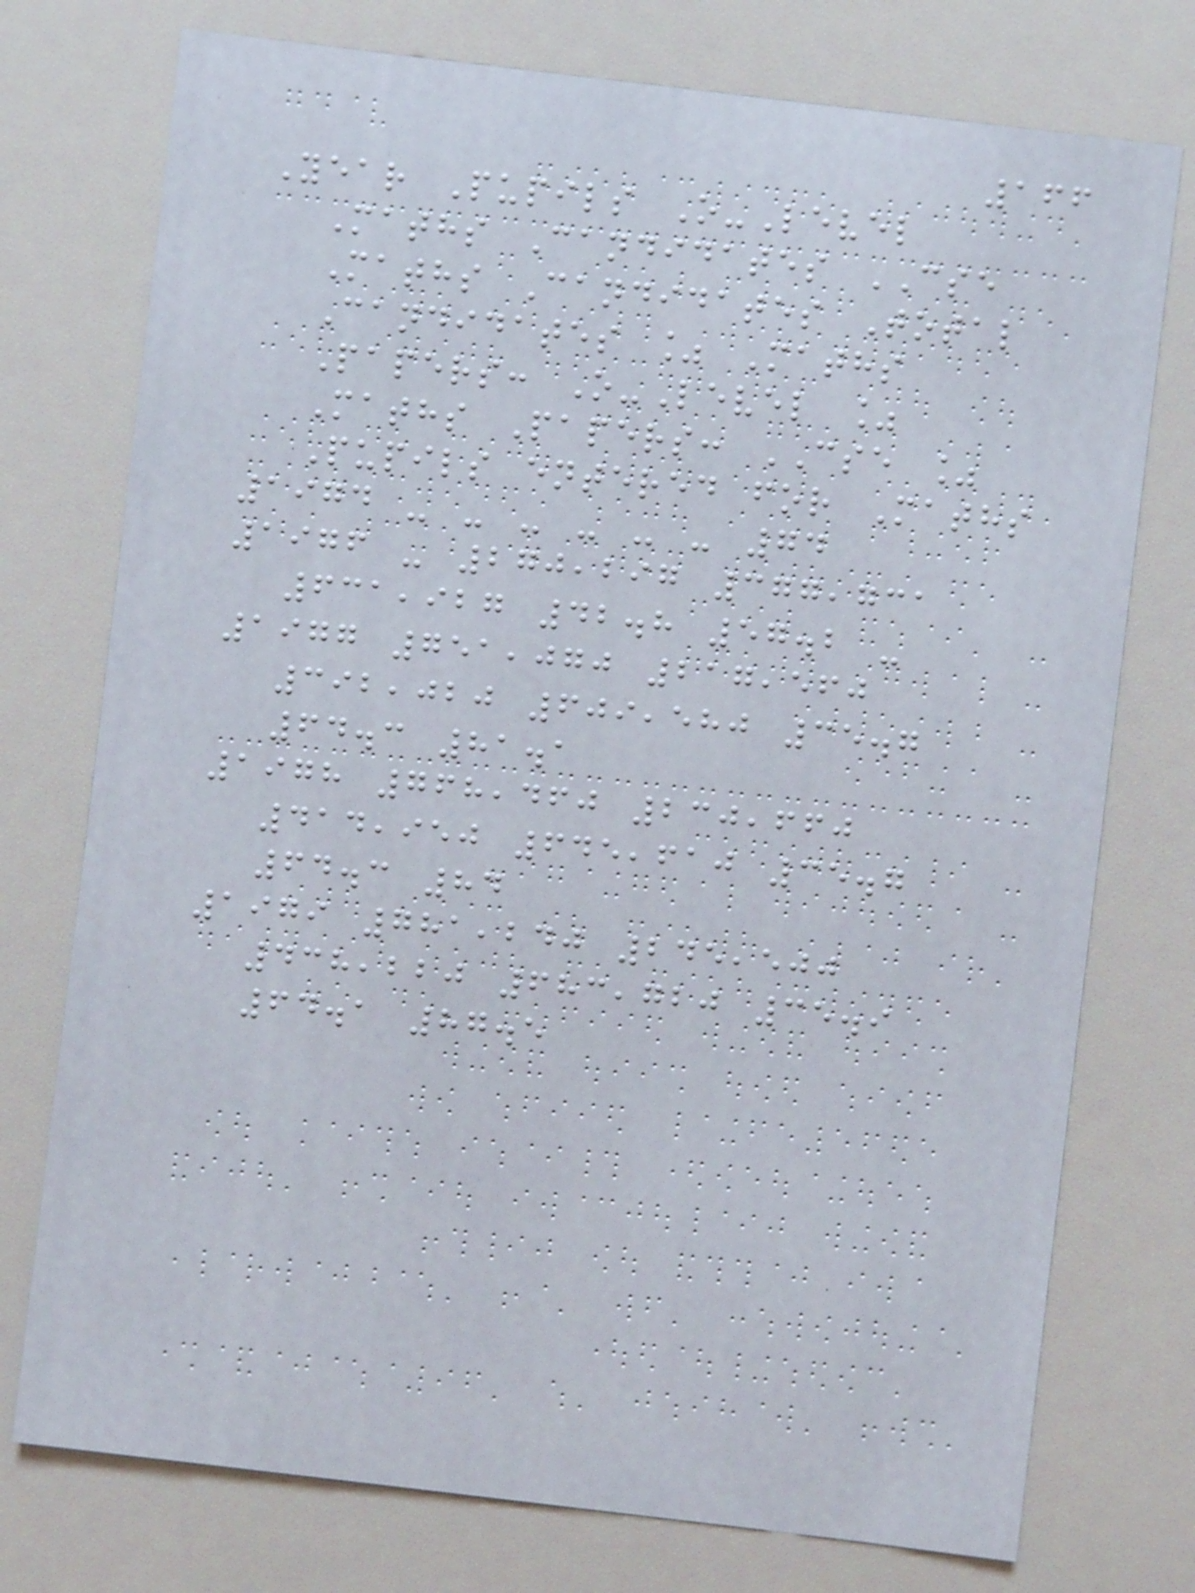166
Year Pupils O-Level
Maths Candidates CSE
Maths Candidates Total
Candidates % Maths
Papers: O-Level %
Maths Papers: CSE %
Pupils entered for Maths
1974 - - - - - - 74
1976 - 270,297 377,731
631,927 42.8 57.2 -
1977 751,070 217,560
392,020 609,580 35.7
64.3 81.1
1978 768,460 230,660
414,950 645,610 35.7
64.3 84
1979 781,240 245,500
438,220 683,720 35.9
64.1 87.5
